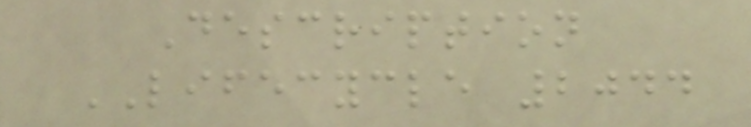Description
LIFECYCLE 2044
